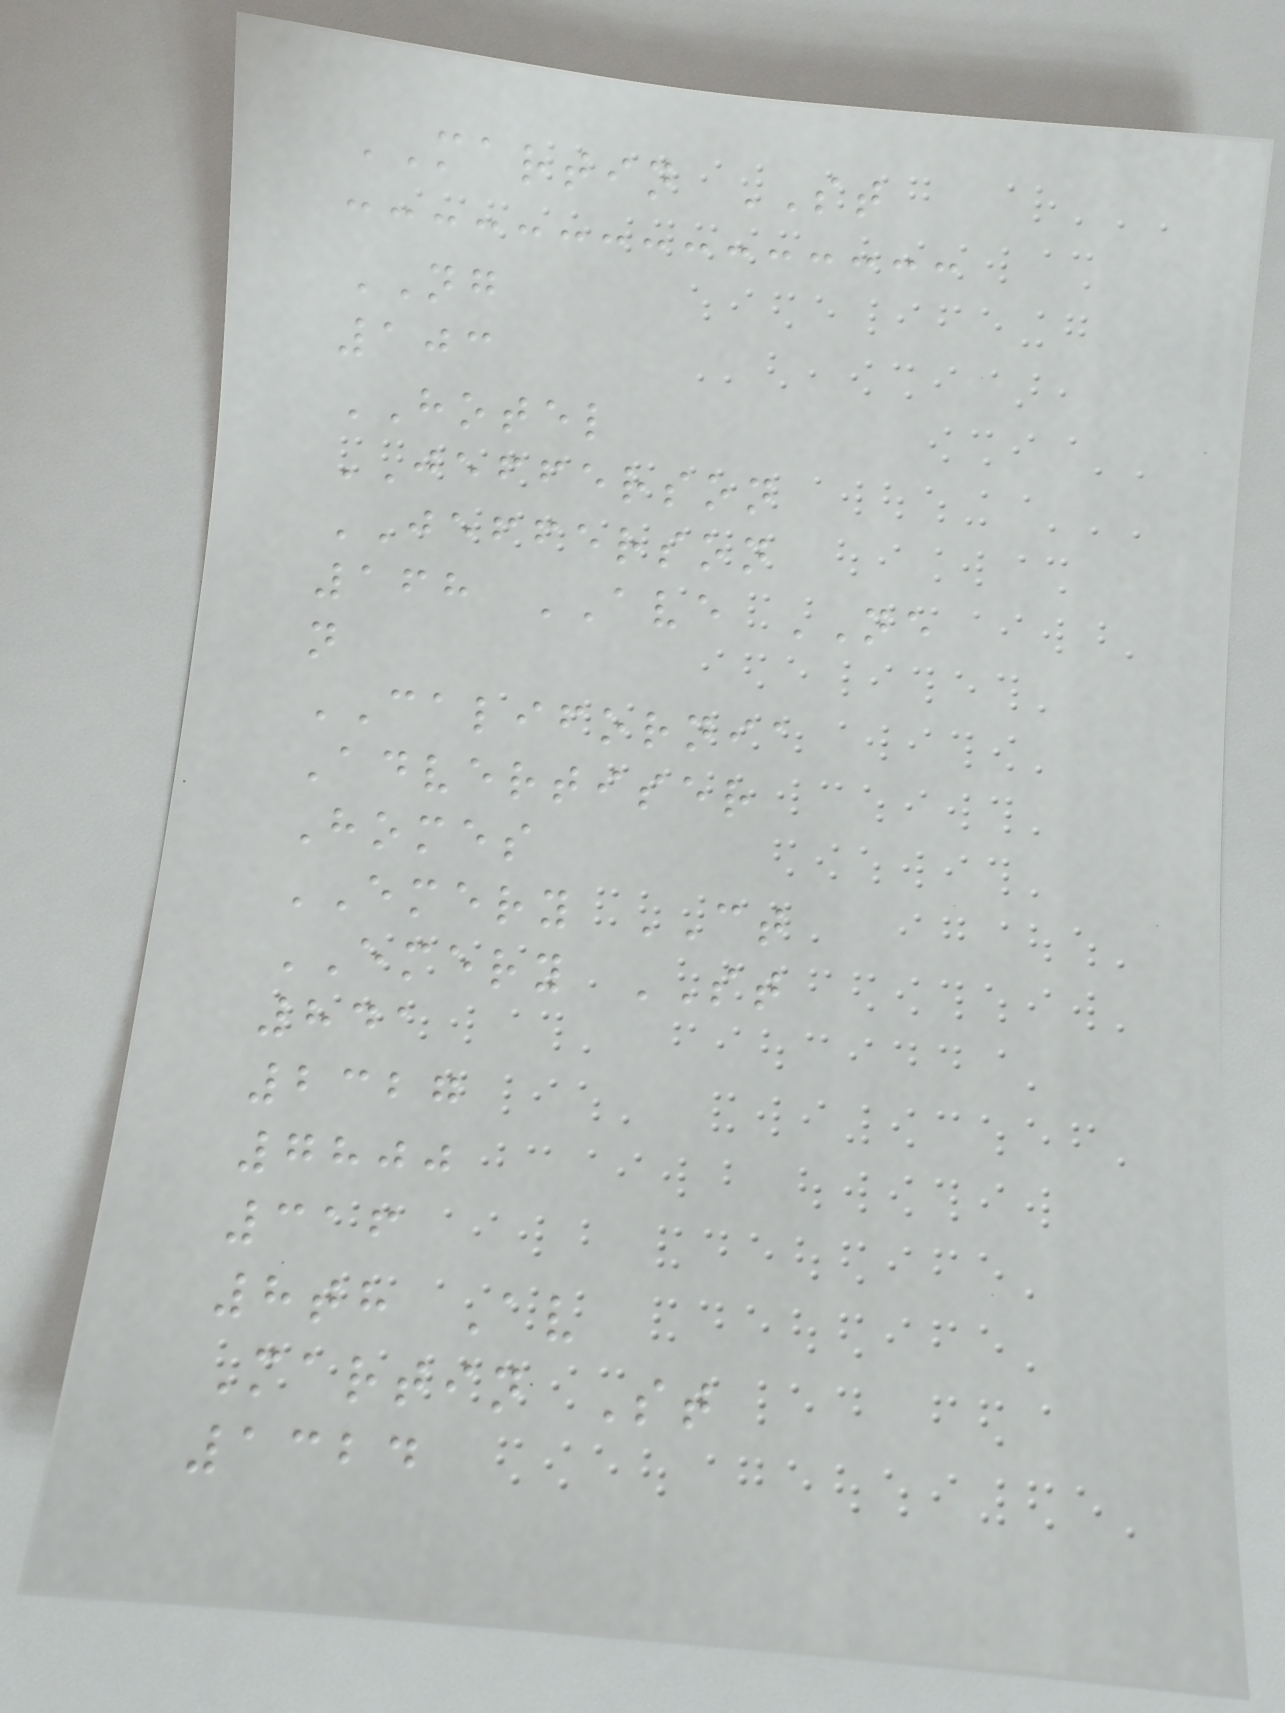MARTIN ST
NG
103
HOTEL
JEFFERSON
JEFFERSON
168 AVE NE
n
CALIFORNIA
Advertiser
Homes
EMERY CT
EMERY ST
841
2327
7800
316
8th Av
Martin St
1324
